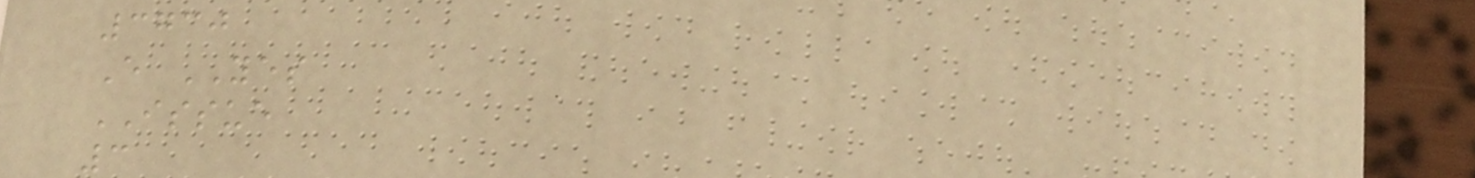3730
E YES
ISSUE
3
